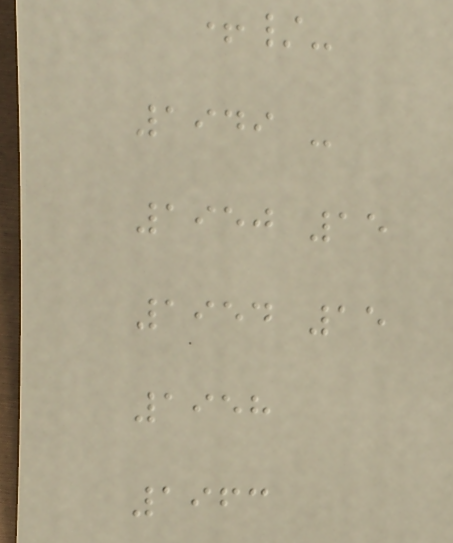+/-
1949 -
1950 15
1954 15
1958
1963
